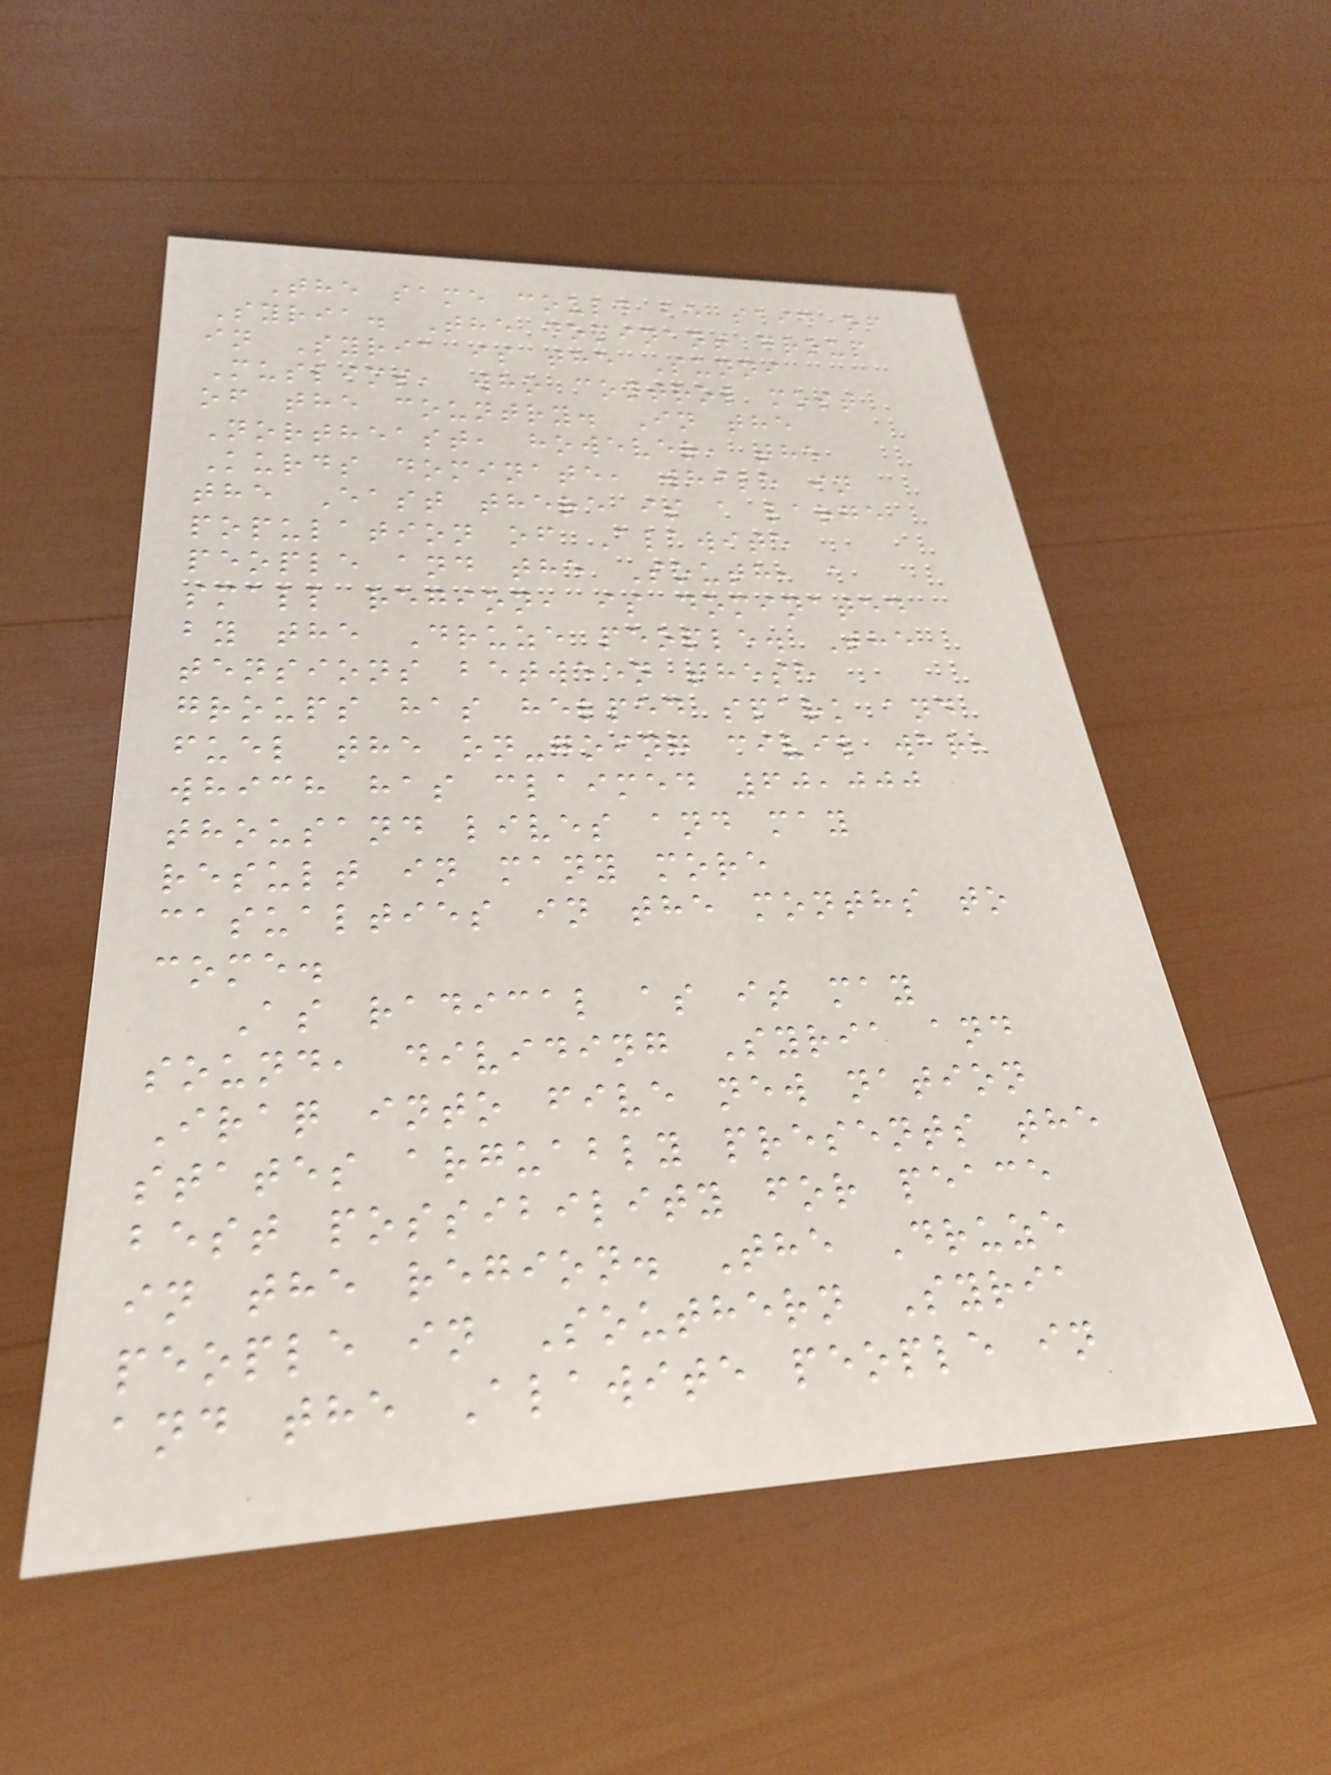The same could be said of
Syria. The dominant group
in Syria is the Sunni
Muslims, who control most
of the country. In the
Northeast, however, the
Kurds dominate, while in
the East there is a large
population of Alawite
people and the South, a
small region, is dominated
by the Druze people. The
tensions between these
groups has helped spark and
fuel the on-going civil war,
which has claimed 60,000
thousand lives and may
result in many more
casualties in the months to
come.
As radical as it may
sound, dividing Syria and
Iraq into five new nation
states arguably presents the
best possibility for peace
in the region. The Druze
people in Southern Syria
and the Alawite people in
